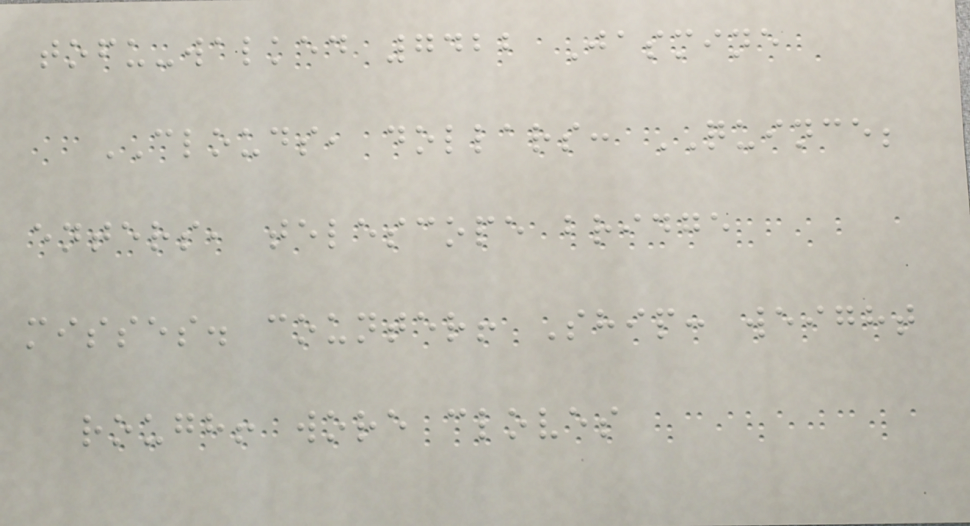tofu-walked 7422 Jasmine
CLOUDS, dollars: QUINCE;
enters, telescope bridge
misses. counter! Ship: weight
rough! wore cloves
